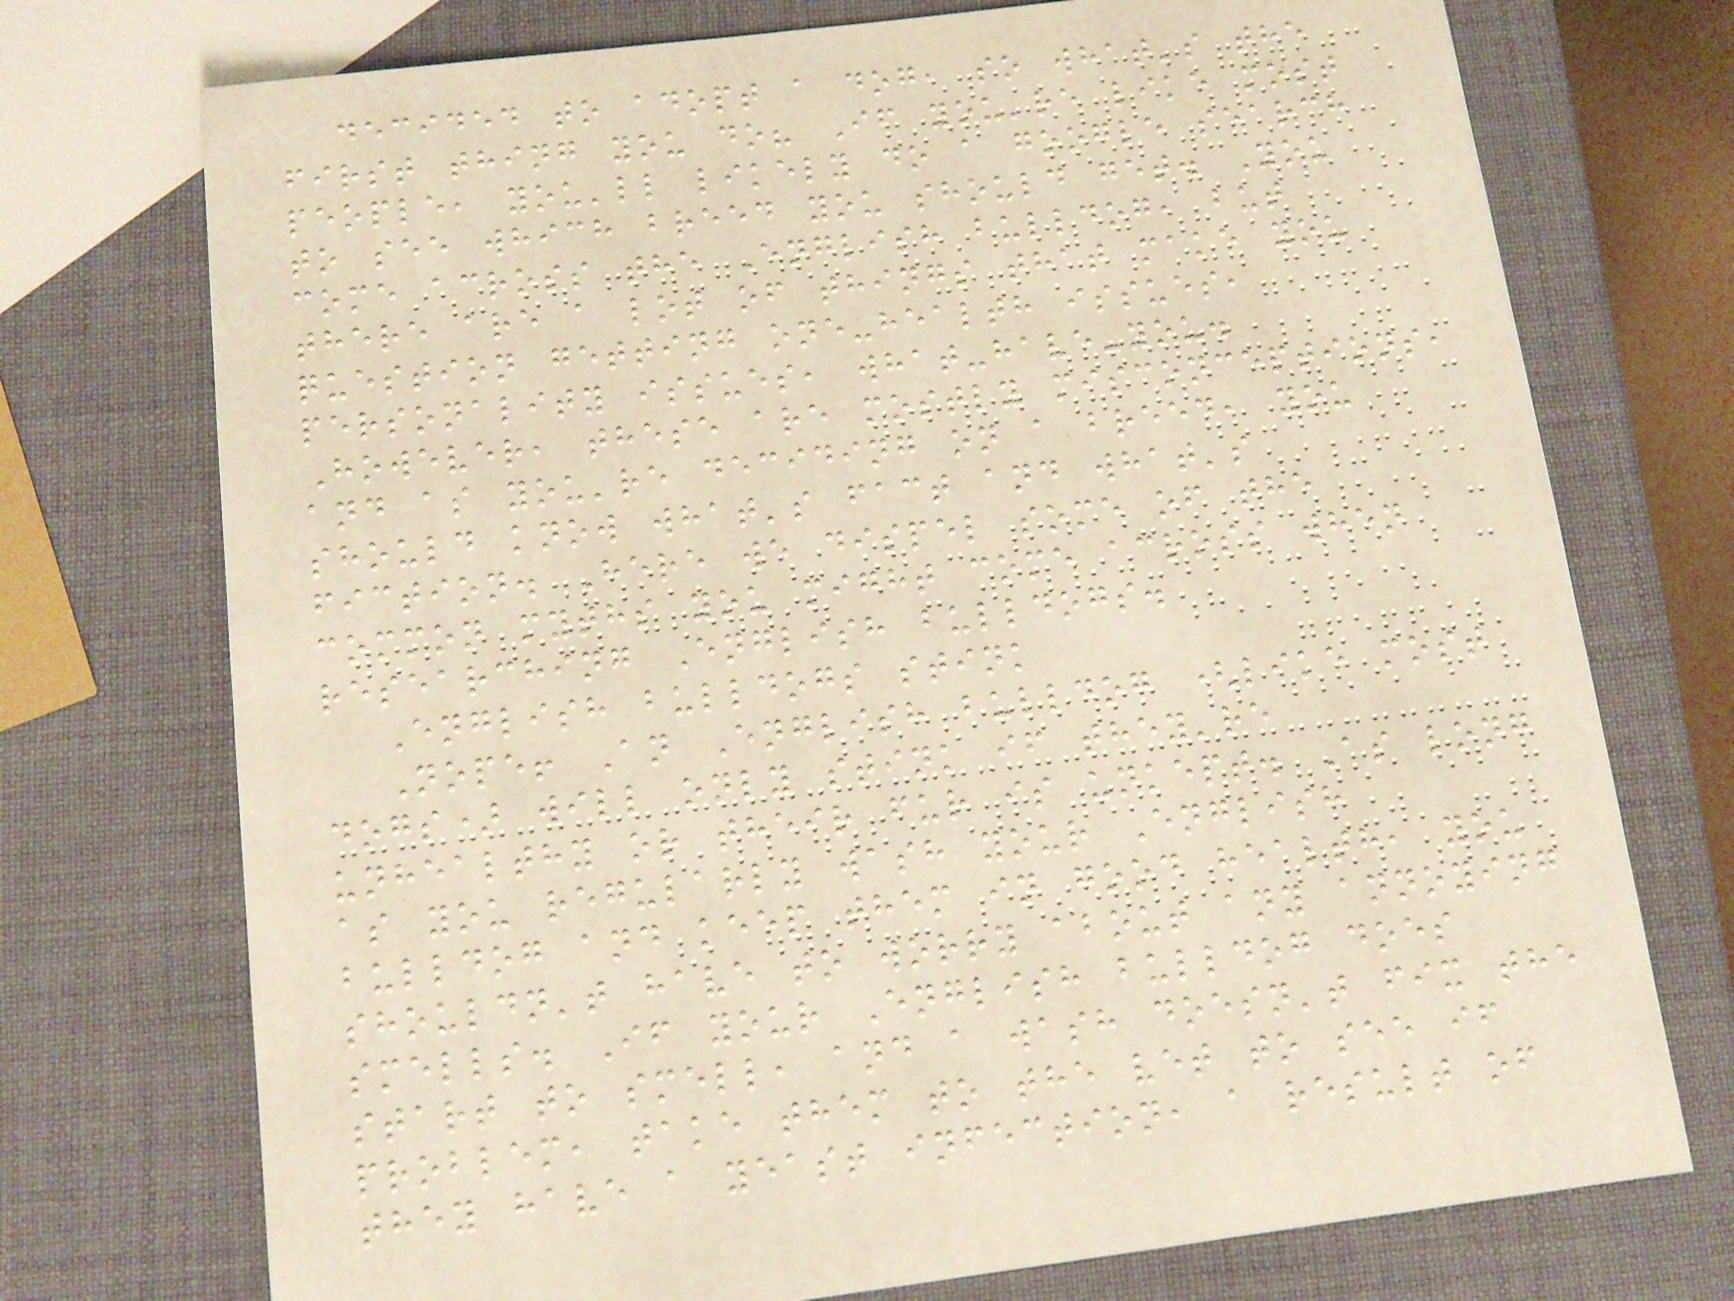decided to adopt a dog, so what's the
first thing you do? If you're like most
people, you'll likely do a google search
to see which breed you should get. You
come across the English bulldog, but
there are a lot of things that make you
question getting one-health issues,
personality issues, what-have-you.
However, these are mostly misconceptions,
and as you're deciding on a breed, you
should know what's fact and what's
fiction. Here we dispel some of the
common myths you might come across when
researching English bulldogs.
English bulldogs stink
Nope! An English bulldog (like most
dogs) will only stink if they're
unhealthy or their fur is unkept. As long
as you regularly wash your English
bulldog and keep them in good health, you
shouldn't have to worry about any annoying
smells. If your English bulldog does
start to smell, and a wash doesn't fix the
problem, take them to the vet to see if
they have a yeast infection, a result of
